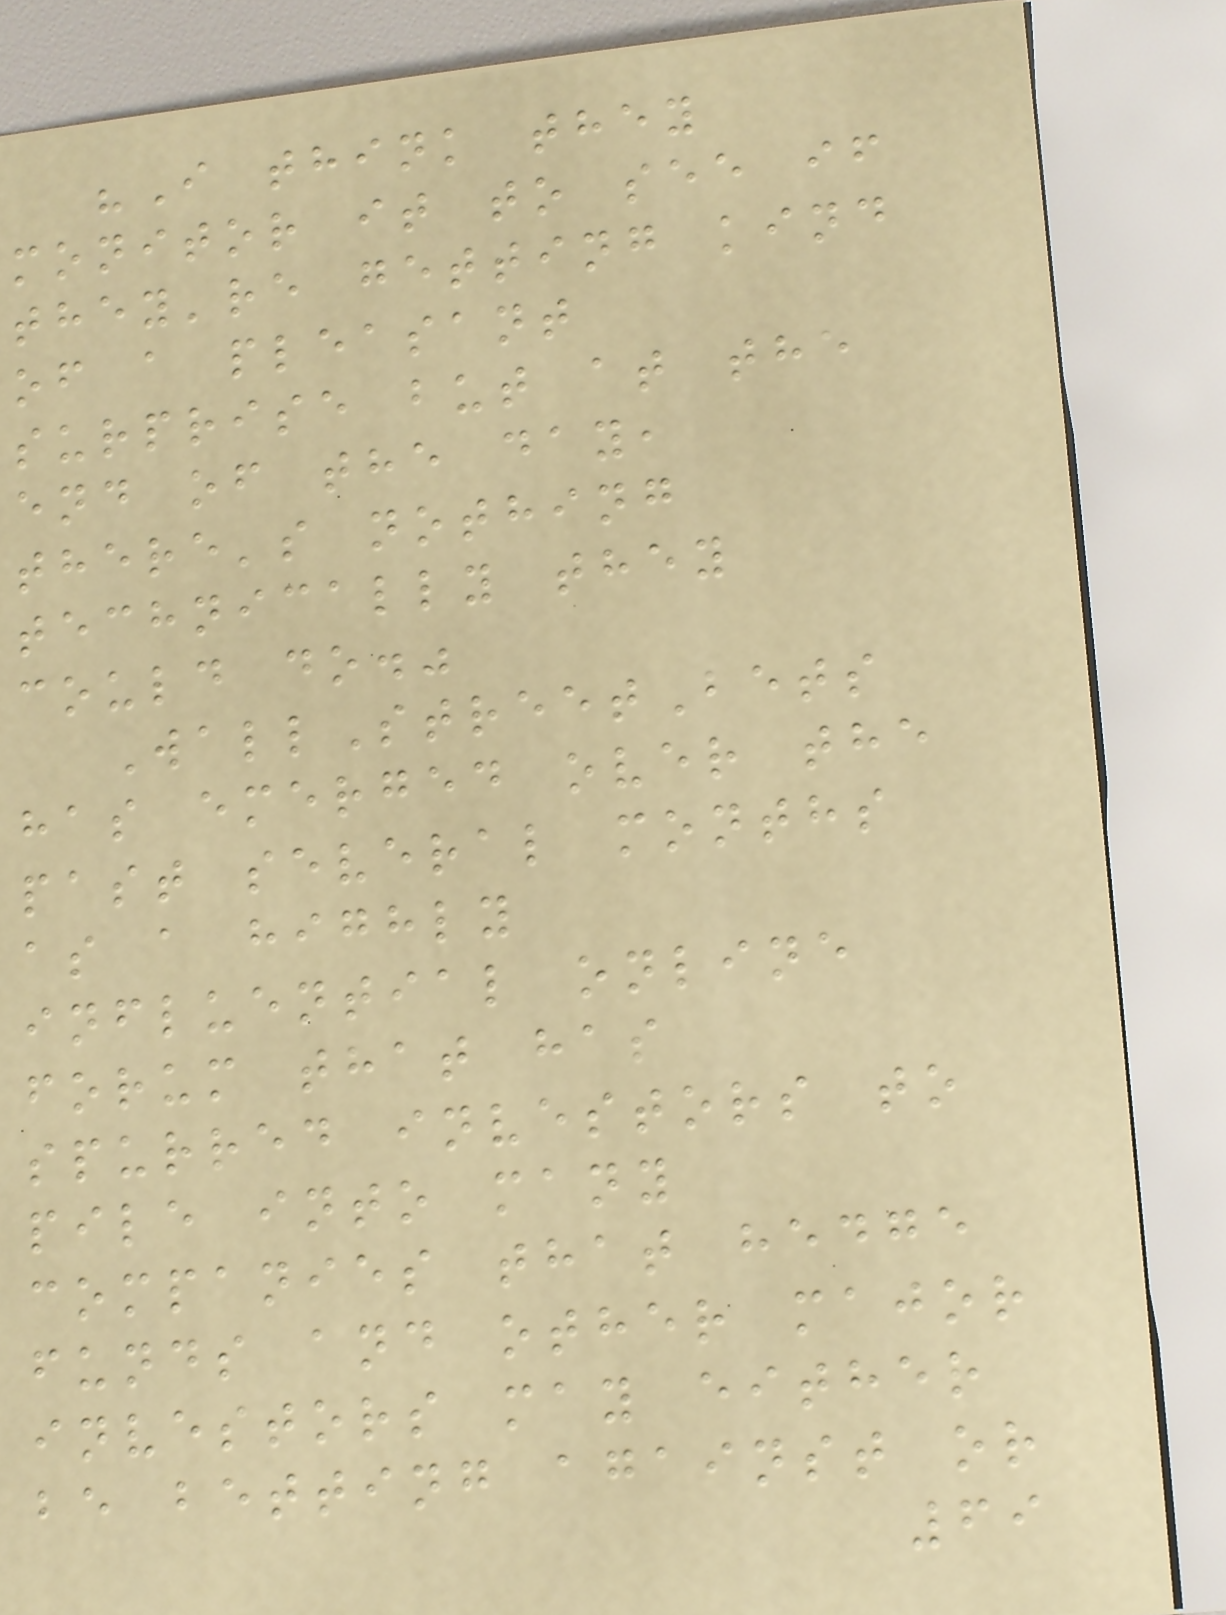"I think they
monitor it to see if
they're getting kind
of a pleasant
surprise but at the
end of the day,
there's nothing
technically they
could do."
WallStreetBets
has emerged over the
past several months
as a highly
influential online
forum that has
spurred investors to
pile into many
companies that hedge
funds and other major
investors may either
be betting against or
69
